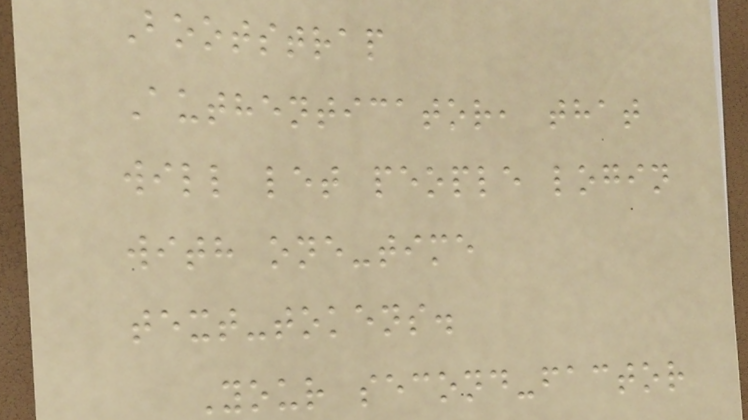Bootstrap
Authenticator, that
will let people login
with one-time
text-tokens.
Your second-factor
